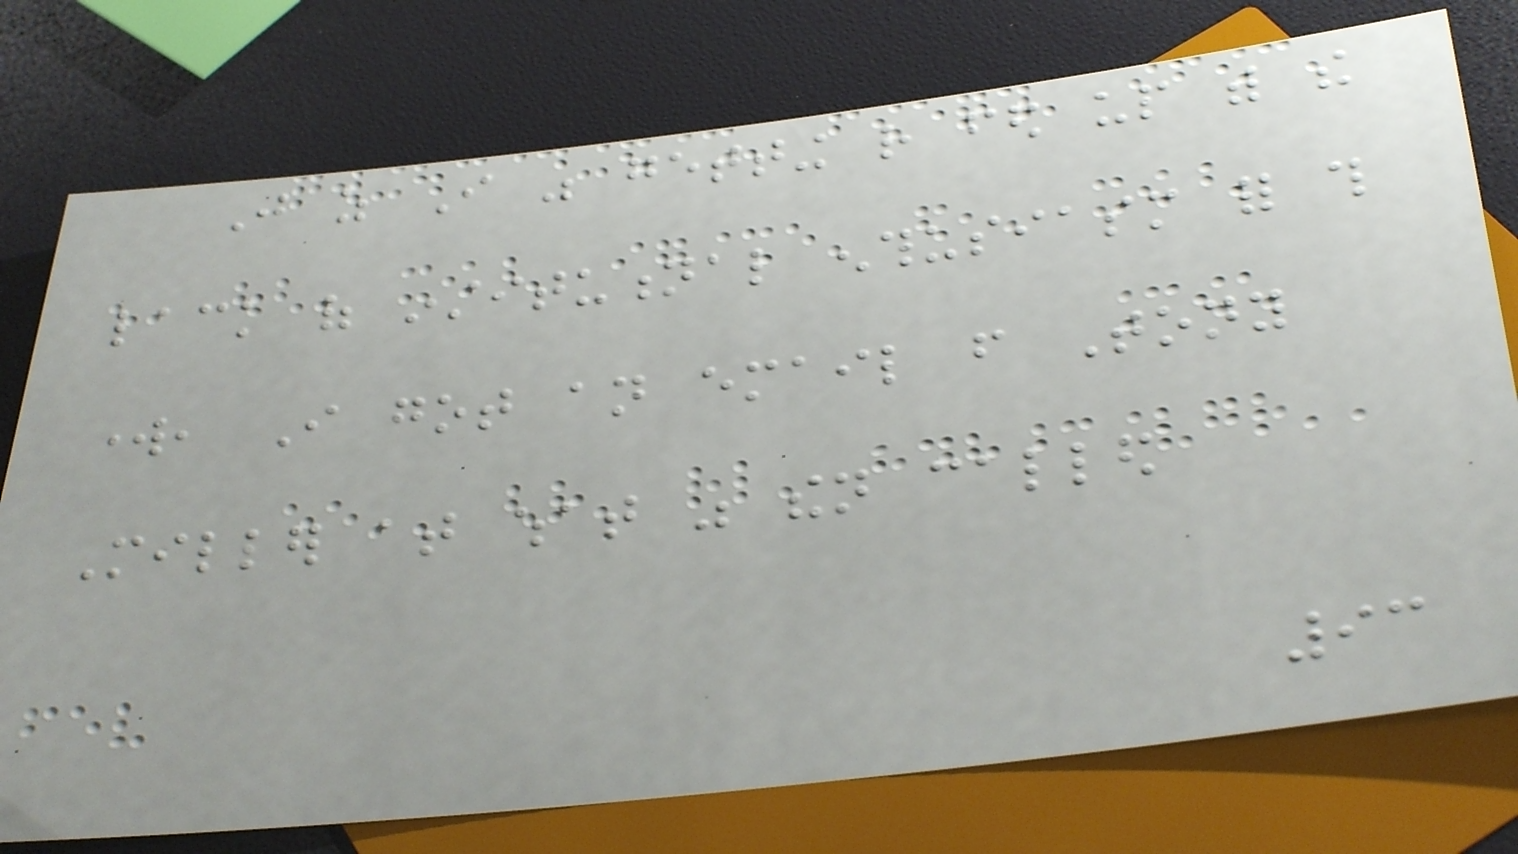Just as I was getting rather fed up with the
lack of institutional enthusiasm for this
work, I got an email from Tony
Miller at what was then called
93
